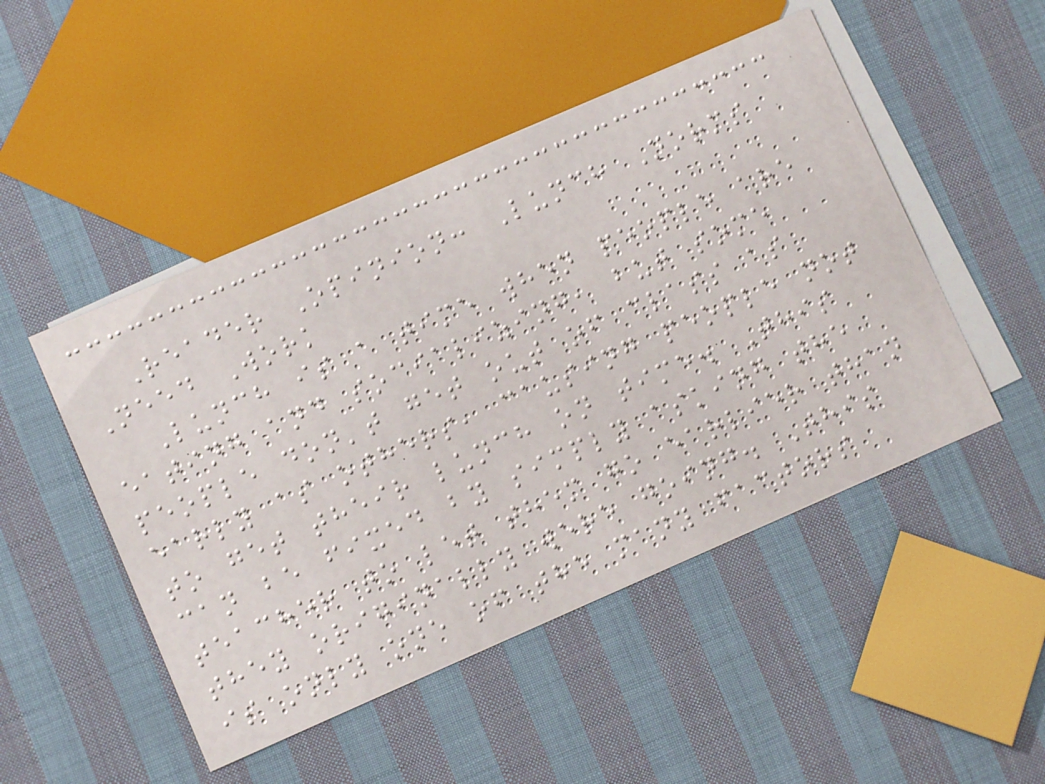Reader Opinion: Lunch Norms
Need Work
Lunch is a time when people are
eating and socializing, but some
people don't get out of class as
early as others, causing people not
to get their lunch on time. This
can be fixed by simply asking the
teacher to let them go earlier than
they originally were going. This
is only one of the many factors
